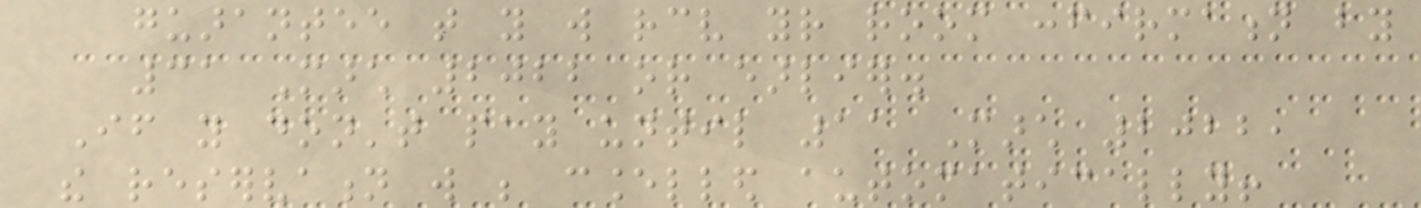guarantee that you will receive your room confirmation by
31 March 2022 or earlier.
If you don't pay until 11 March 2022,
the reservation will be cancelled automatically!
